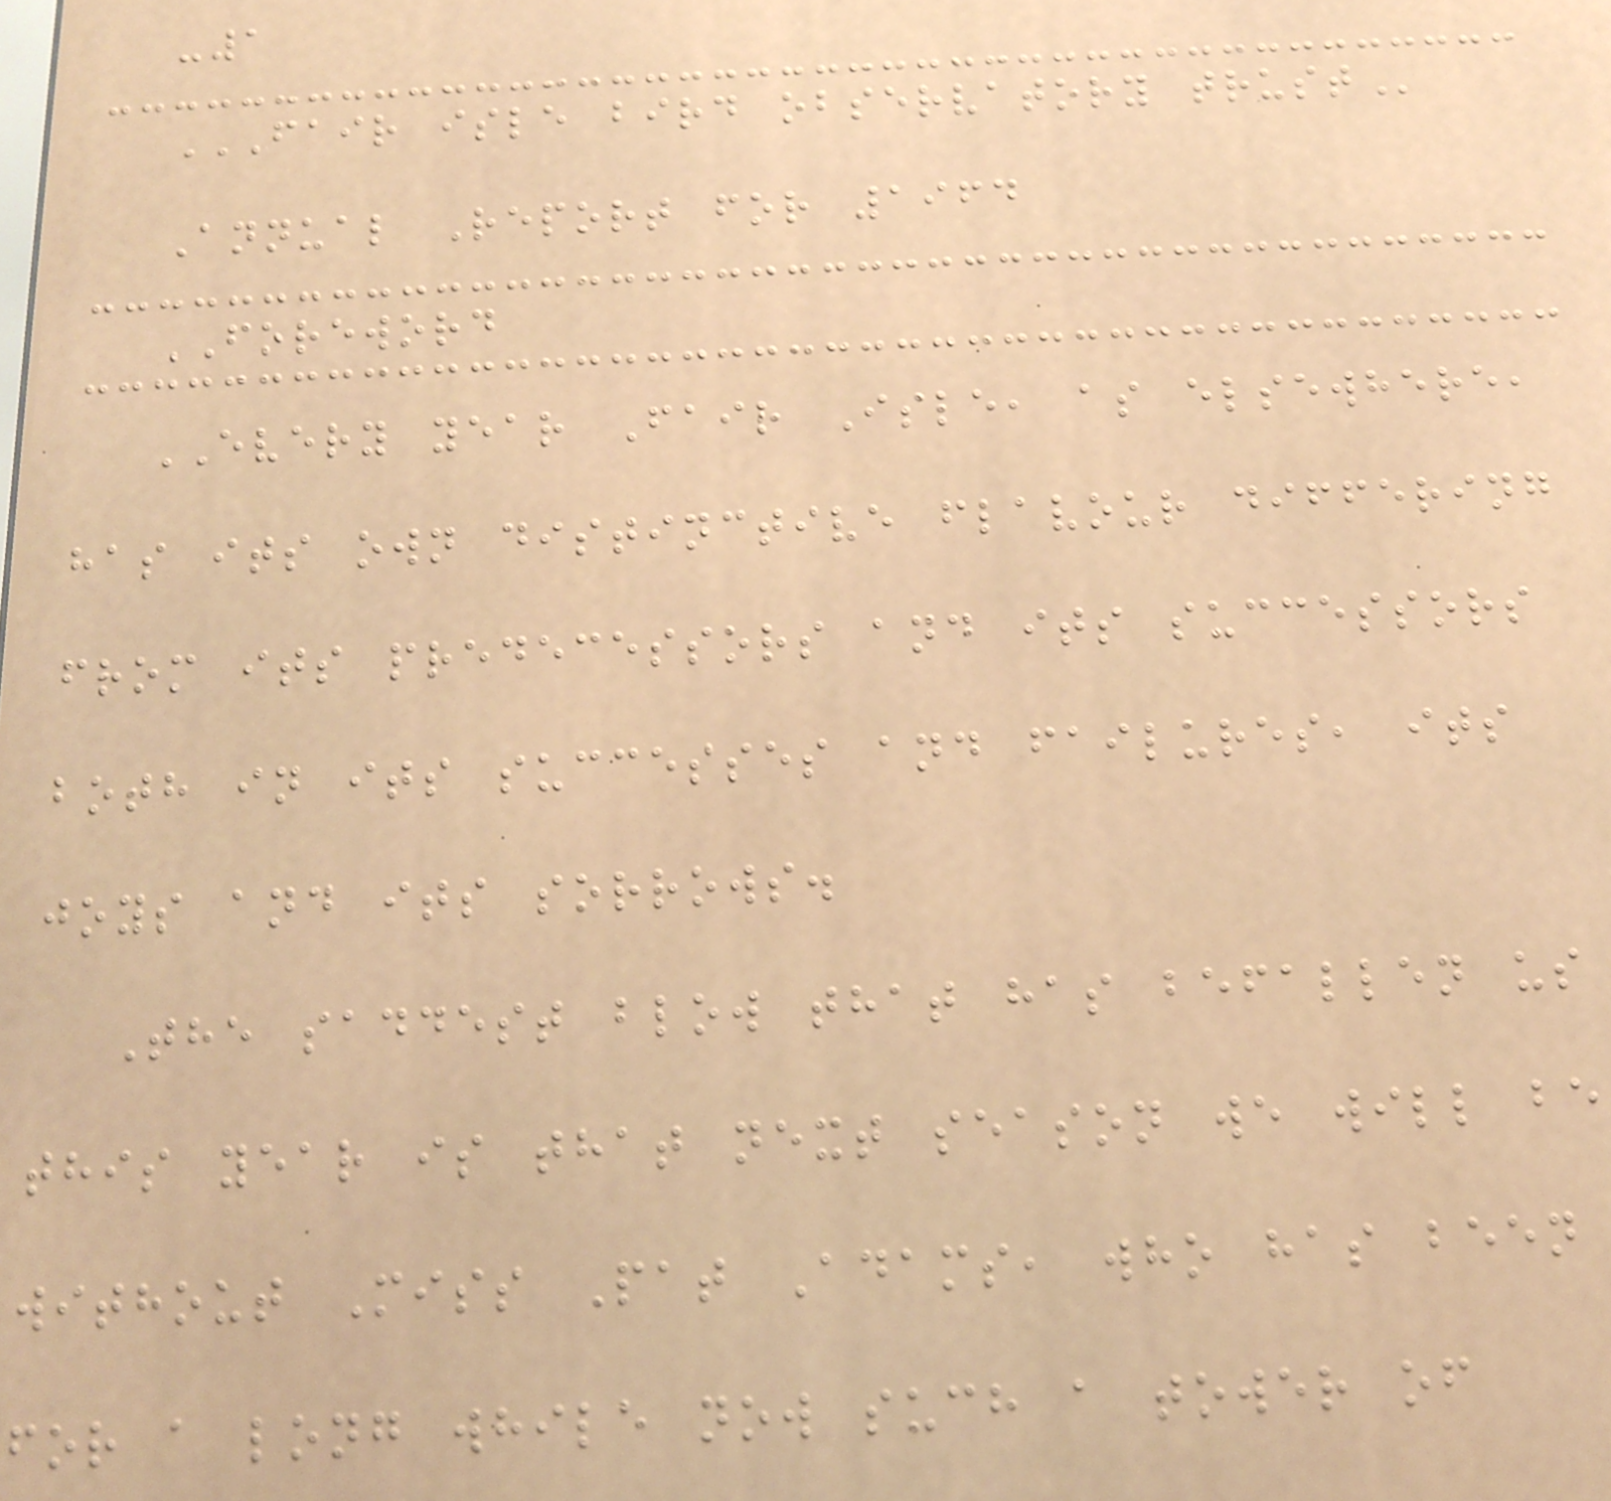-1
FAIR ISLE BIRD OBSERVATORY TRUST
Annual Report for 1964
FOREWORD
EVERY year Fair Isle, as elsewhere,
has its own distinctive flavour differing
from its predecessors and its successors
both in its successes and failures, its
joys and its sorrows.
The saddest blow that has befallen us
this year is that next season we will be
without Miss Pat Adams, who has been
for a long while now such a tower of
